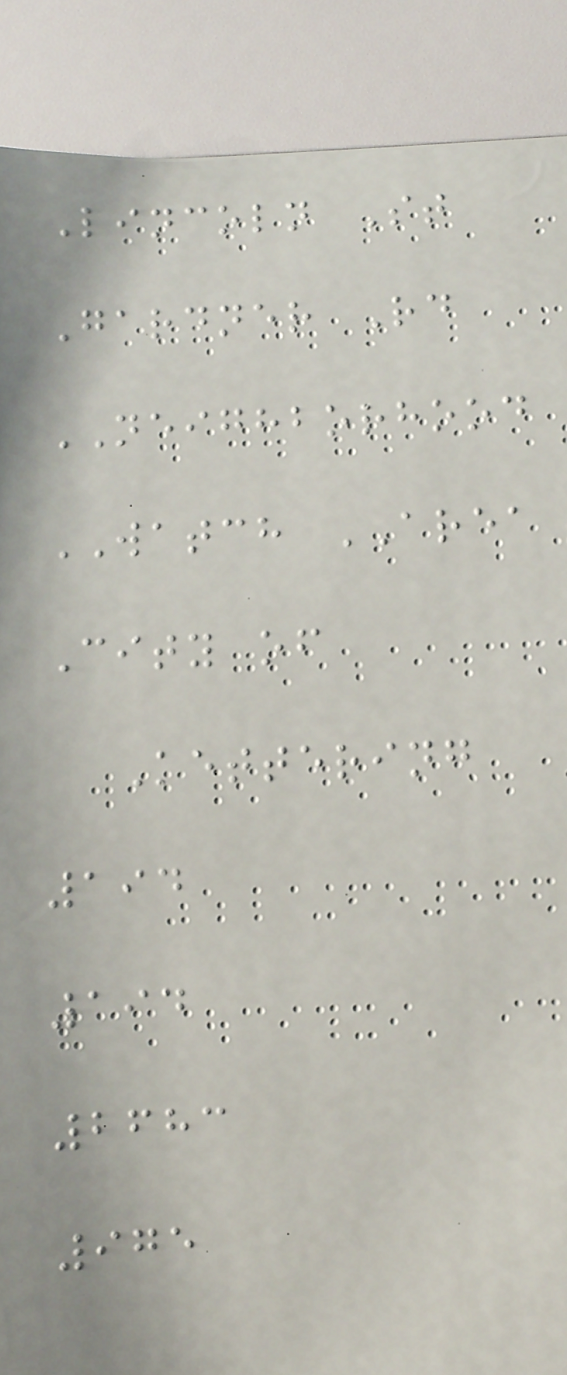Lincoln St
Gardner Rd
NEIGHBORHOOD
WATCH AREA
City of
Kettering
194
194
2683
975
